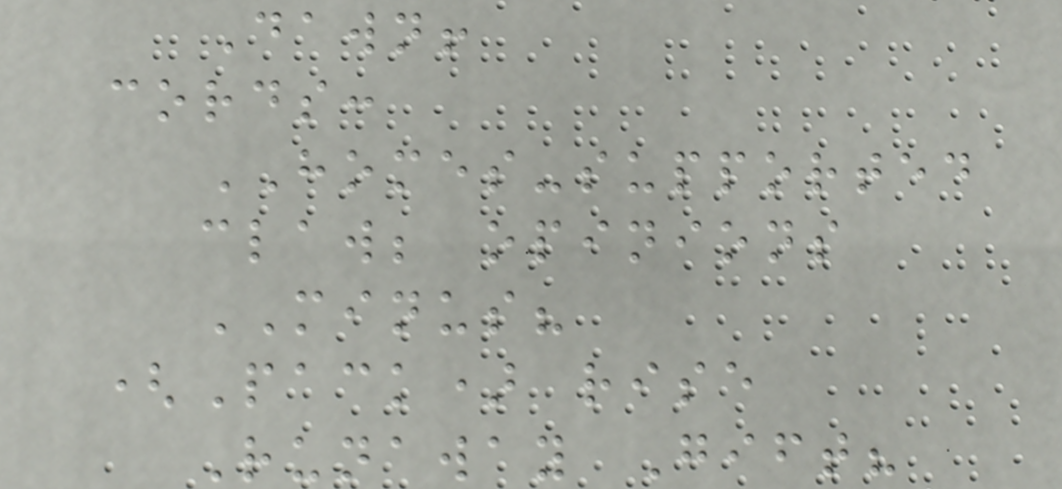Dawn!
cords:
HOMES-supported
claw; opinions
MINUS?
(Pack) rise
Runaway Gift?
